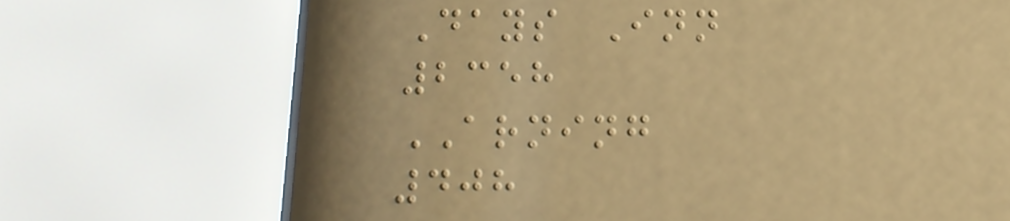Days Inn
2358
ARNING
408
